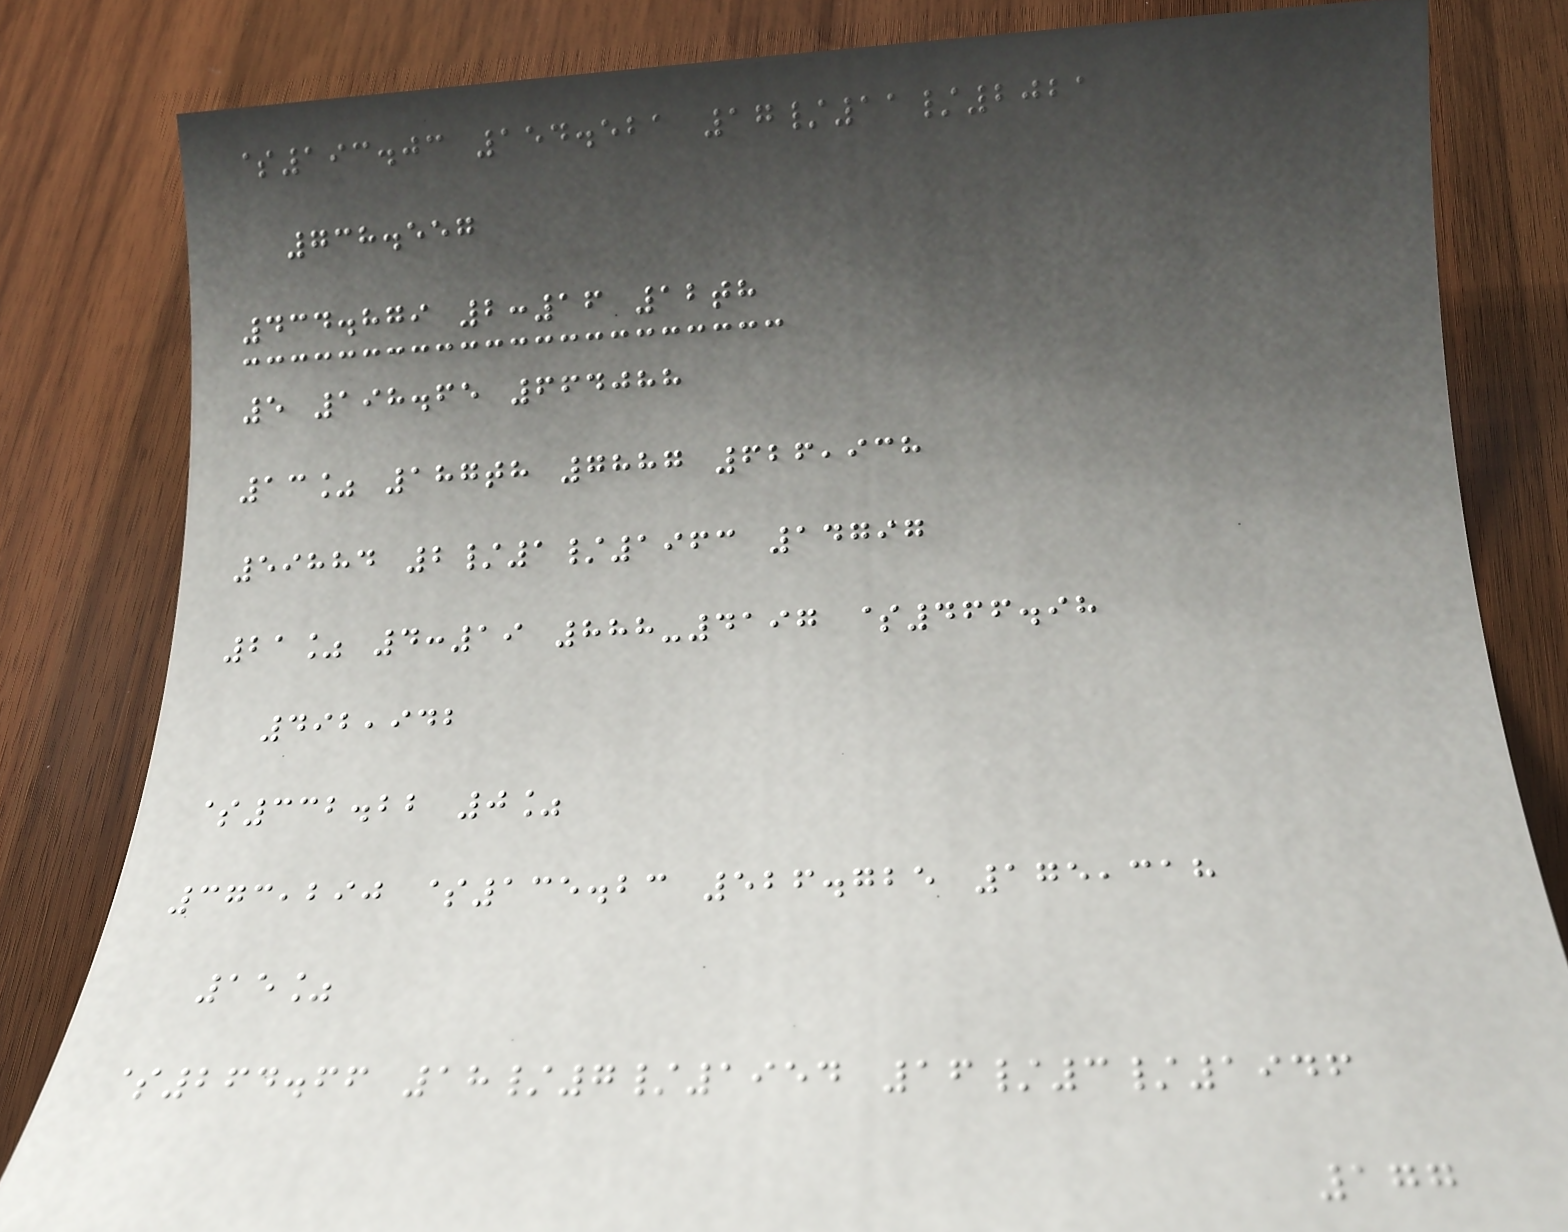$193.03 154.521 17/11/2021
738.557
434.879 2:16 12th
5 198.65 664088
13% 187th 7887 626,938
59884 2/1/1963 14797
21% 4:19 888-4197 $466.98
492,942
$332.22 0%
373,290 $135.23 526.725 175,318
15%
$264.66 18/7/1954 16/3/1946
177
